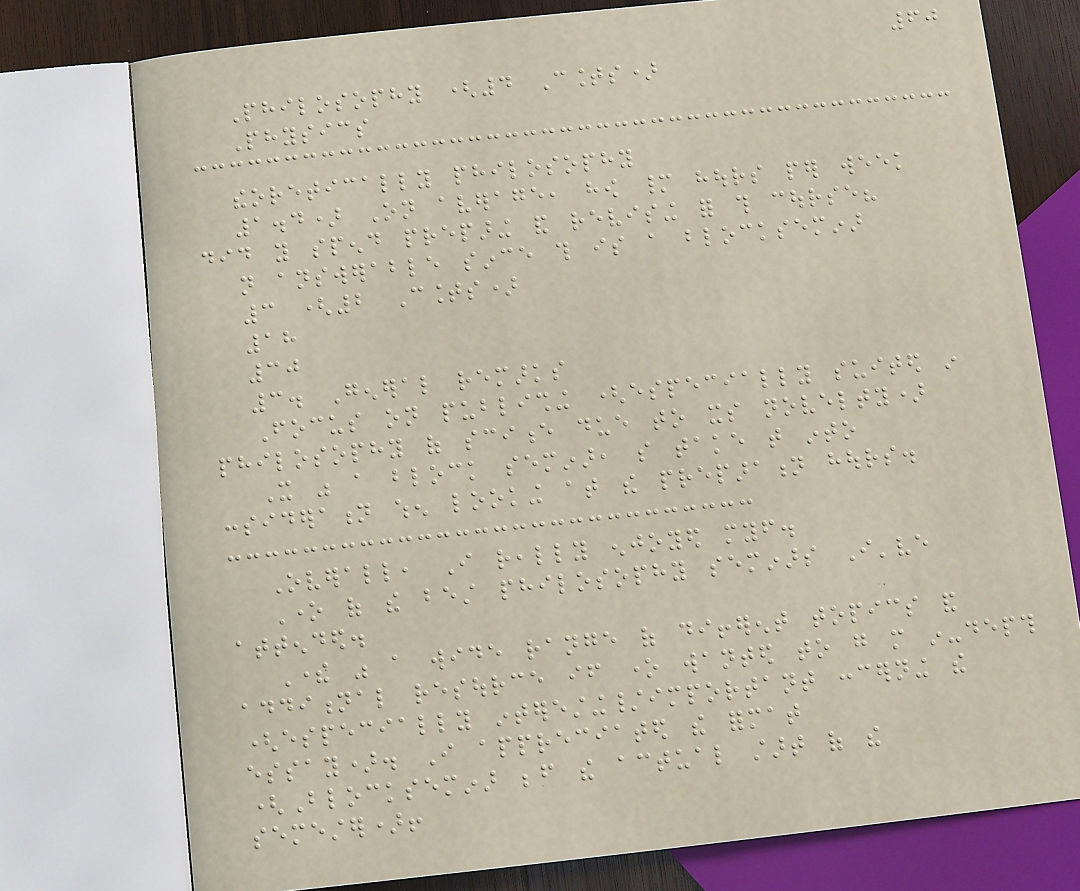60
Philosophy (4 Counts)
Physics
theoretically philosophy
1.4) On average, how many hours per week
did you spend preparing and revising for this course?
not answerable since this is a blockseminar
3 (2 Counts)
18
30
3. General remarks
Focus on publishing (especially suited in
philosophy of science due to its novelty)
It was a block seminar, so take that into
consideration when looking at the preparation hours.
Overall, I really enjoyed myself.
One of the best philosophy seminars I've
attended.
There was a wide range of different topics and
additional resource if one wanted to go more in-depth
(especially interesting/important concerning the
essay). I appreciated the format
(Blockseminar before the actual start of the
semester)!
